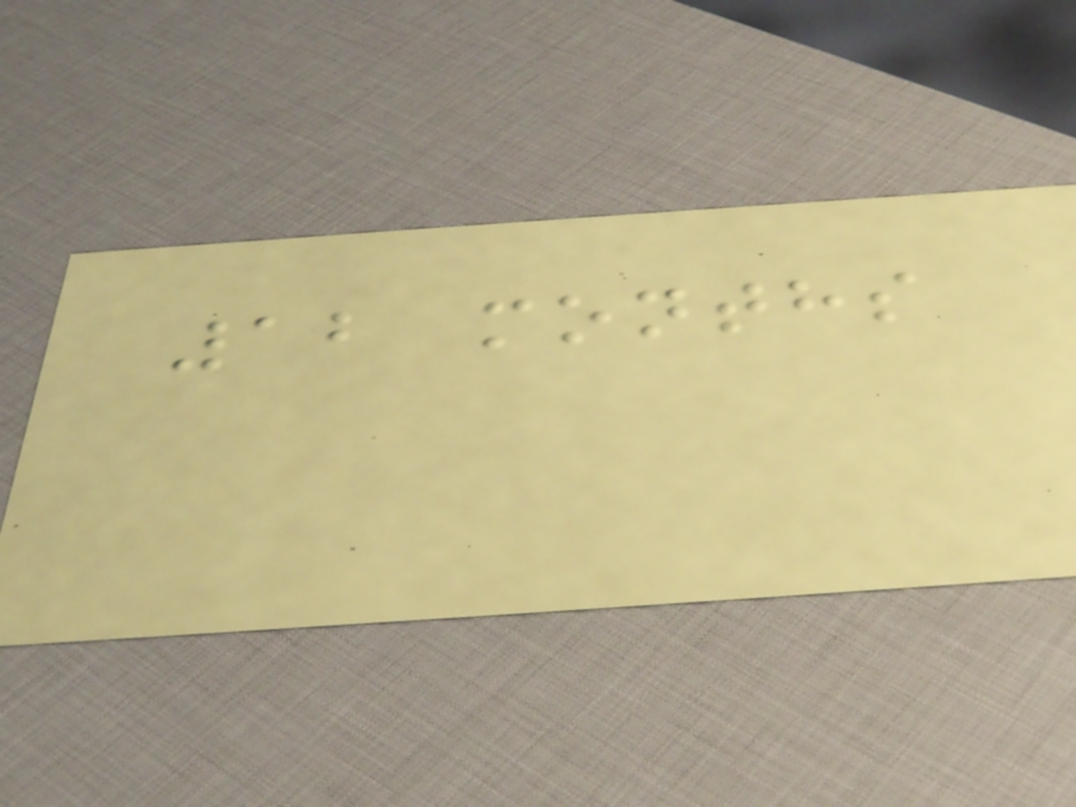12 months
